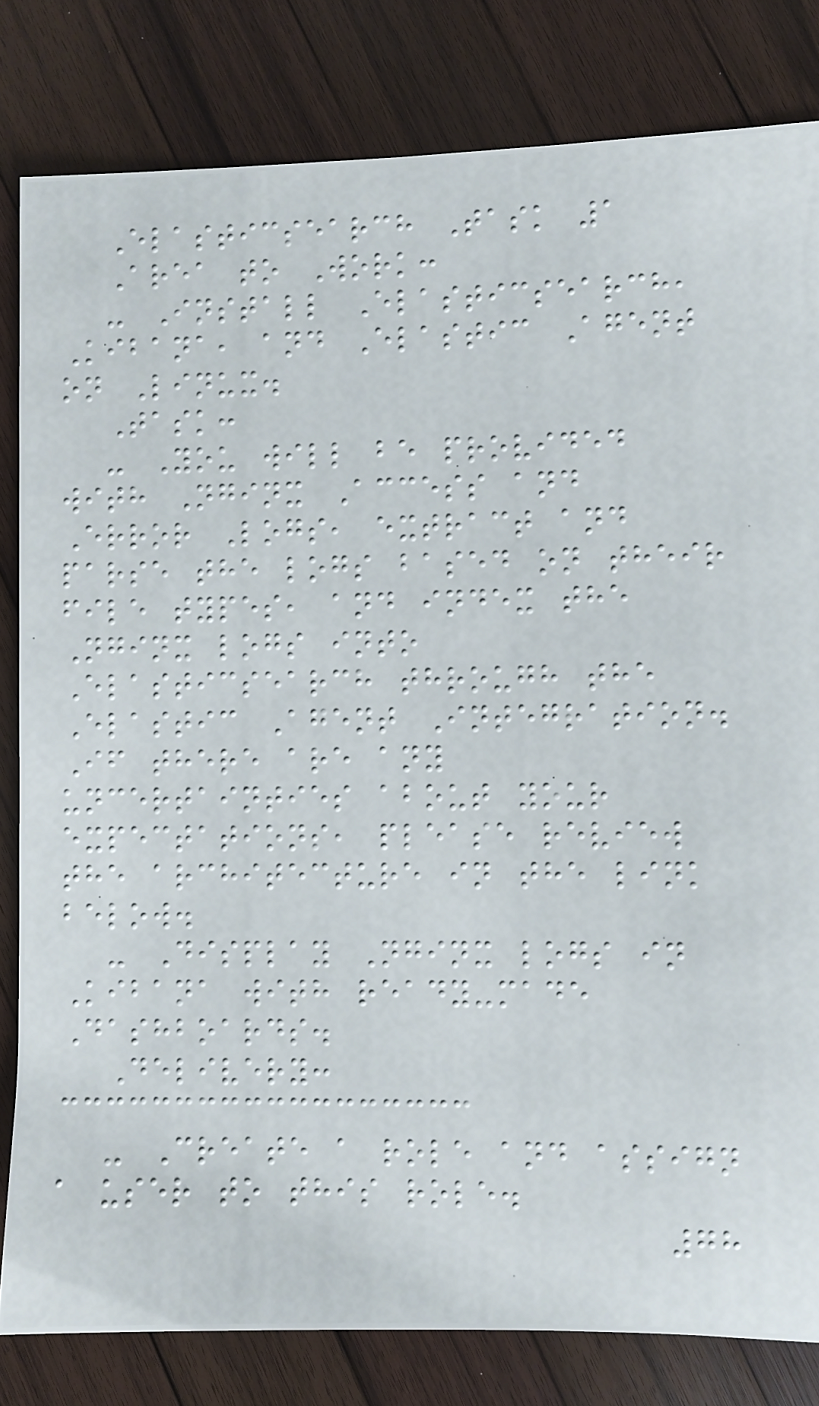Elasticsearch Task 1
Area to Work:
- Install Elasticsearch,
Kibana, and Elastic Agent
on Linux.
Task:
- You will be provided
with Nginx Access and
Error Logs, extract and
parse the logs based on their
file types, and index the
Nginx logs into
Elasticsearch through the
Elastic Agent Integration.
If there are any
uncertainties about your
expectations, please review
the architecture in the link
below.
- Display Nginx logs in
Kibana with ready-made
Dashboards.
Delivery:
- Create a role and assign
a user to this role.
78
